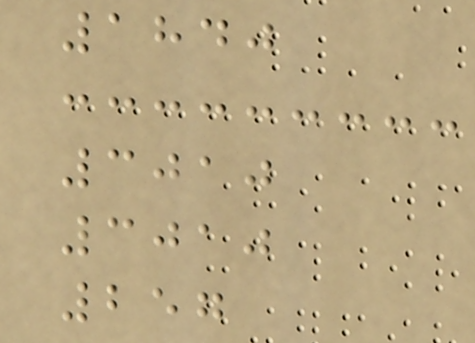1840
3010
3010
257
